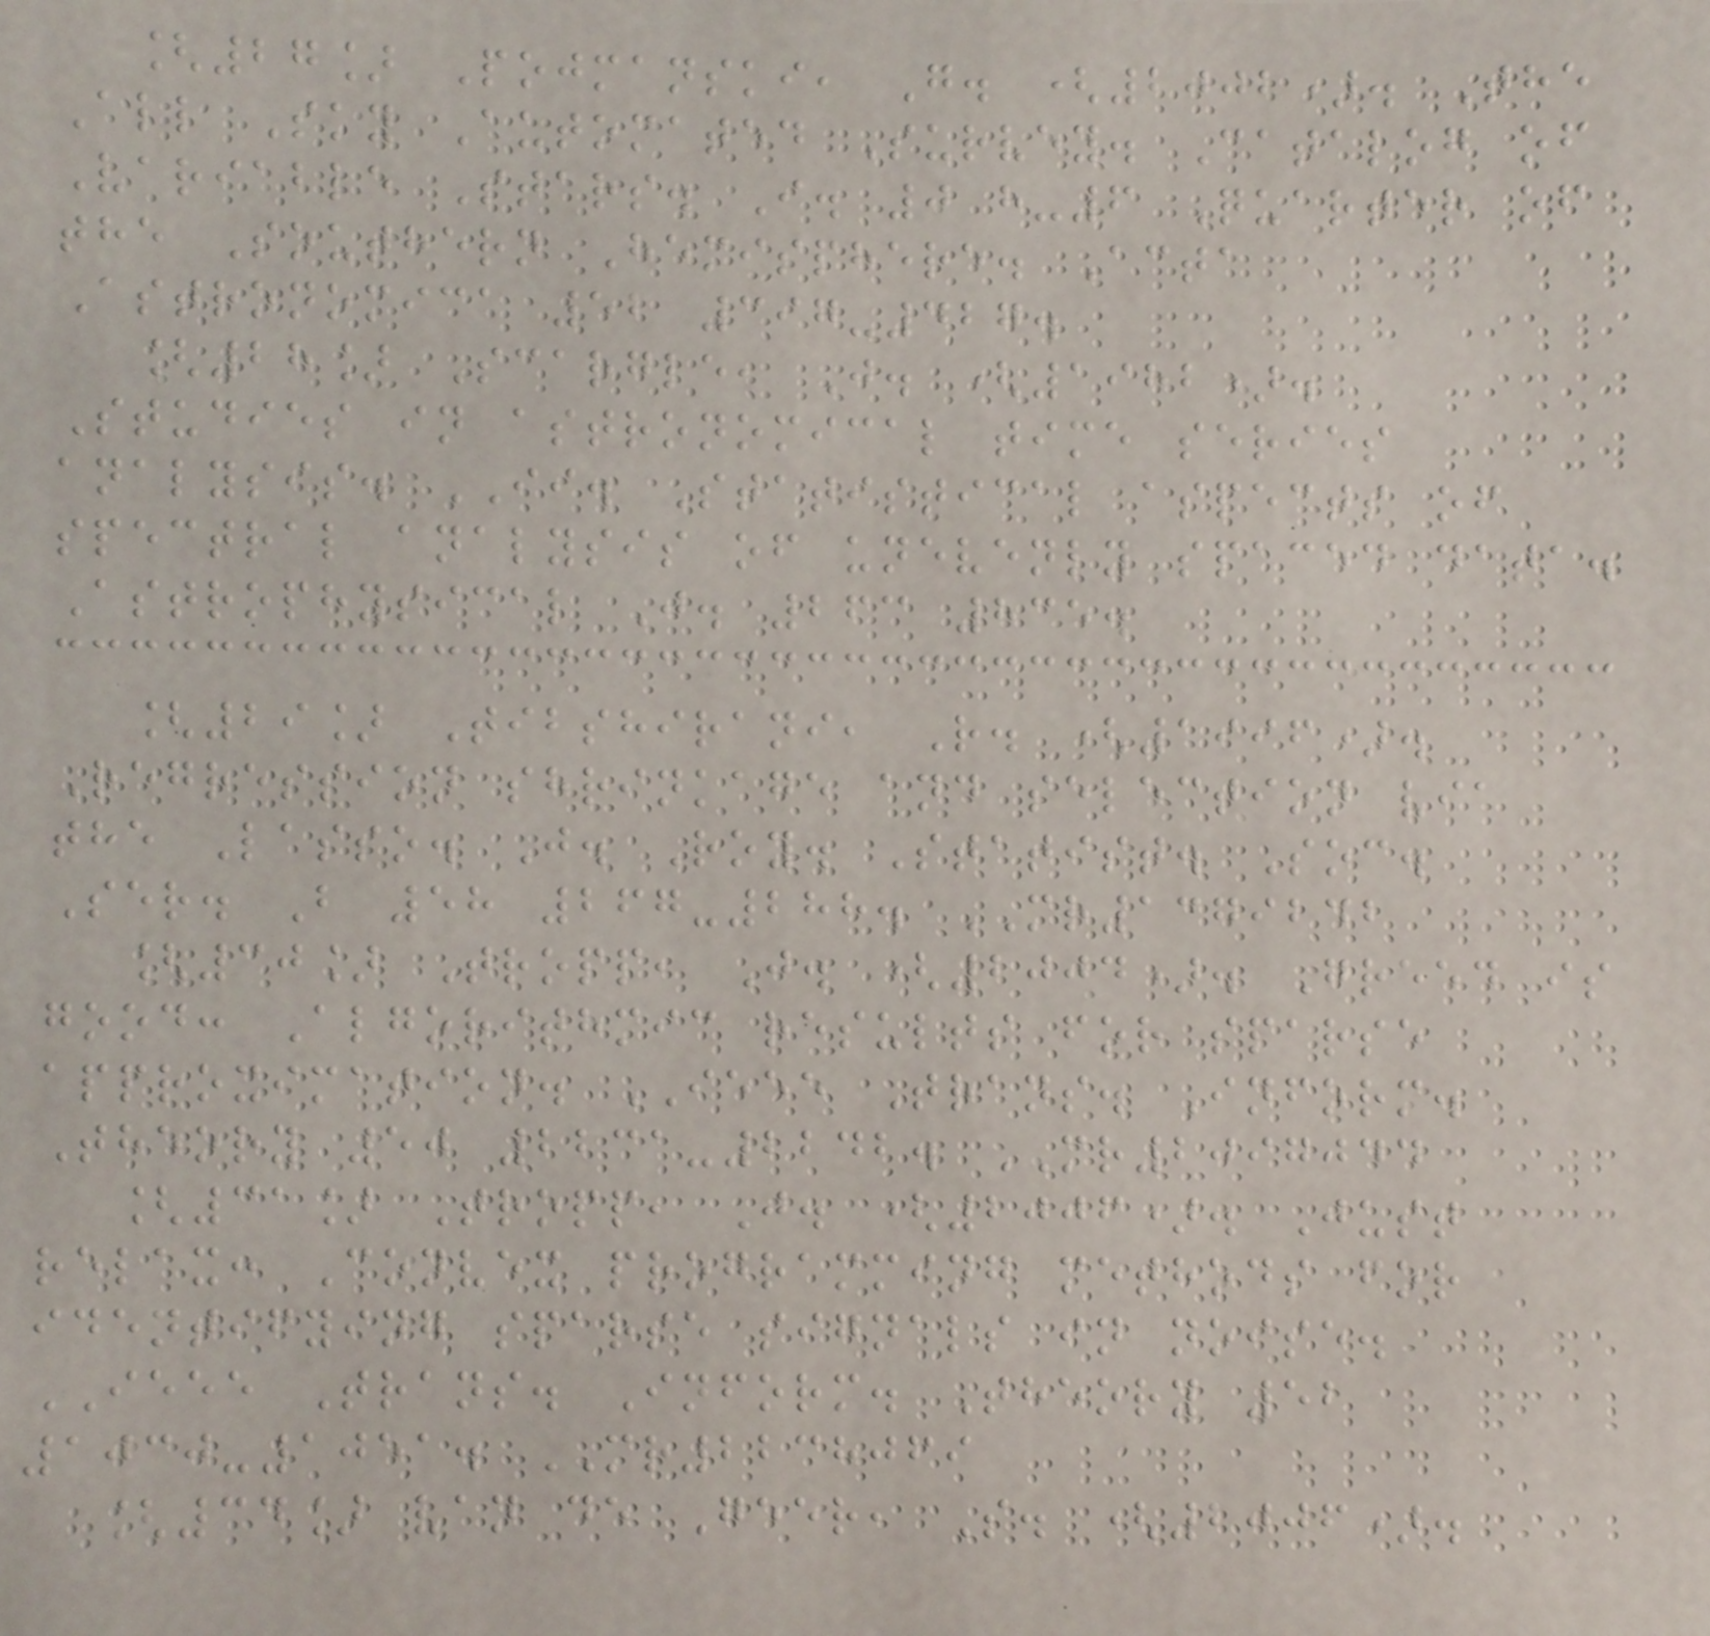[27] Pojmanski, G. (2002). The
All Sky Automated Survey. Catalog of
Variable Stars. I. 0 h-6 Quarter of
the Southern Hemisphere. Acta
Astronomica 52 397-427.
[28] Scargle, J. (1982).
Studies in astronomical time series
analysis. II. Statistical aspects of
spectral analysis of unevenly spaced data.
Astrophysical J. 263 835.
[29] Tibshirani, R. (1996).
Regression shrinkage and selection via
the Lasso. J. Roy. Statist. Soc.
Ser. B 58 267-288. MR1379242
[30] Tropp, J. (2004). Greed is
good: Algorithmic results for sparse
approximation. IEEE Trans. Inform.
Theory 50 2231-2242. MR2097044
[31] Tropp, J. (2006). Just
relax: Convex programming methods for
identifying sparse signals in noise.
IEEE Trans. Inform. Theory 52
1030-1051. MR2238069
[34] van de Geer, S. (2006).
